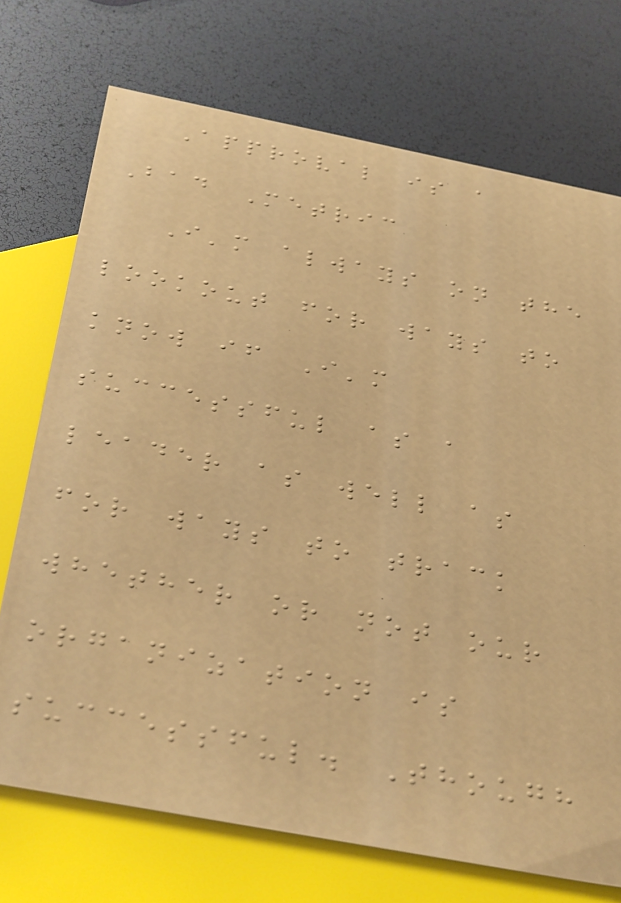Approval is a
Bad Metric
I'm always on the
lookout for ways to
know if I'm
successful as a
leader as well as
for ways to track
whether or not our
organization is
successful. Though
